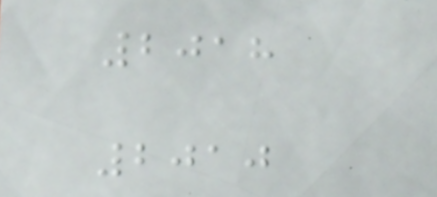2018
2010
